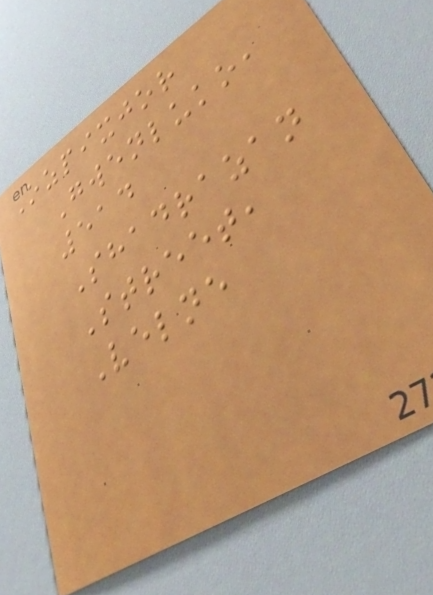Ozpixjor
Gwenluko,
514
Shadrazan
Street,
Velne
